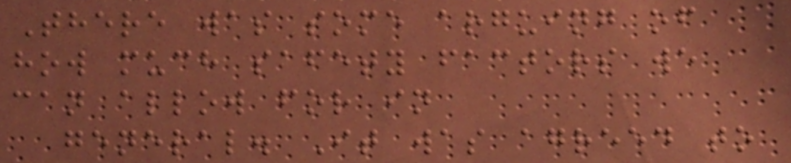There was some arguing of
how much safety factors we
can allow for in
general. It was agreed to
